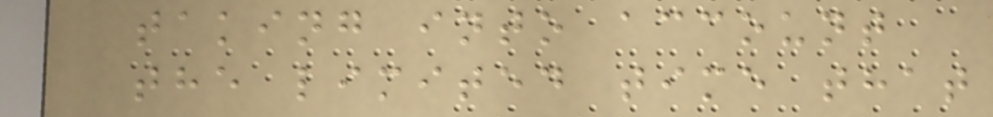taking into account
the limited time that
